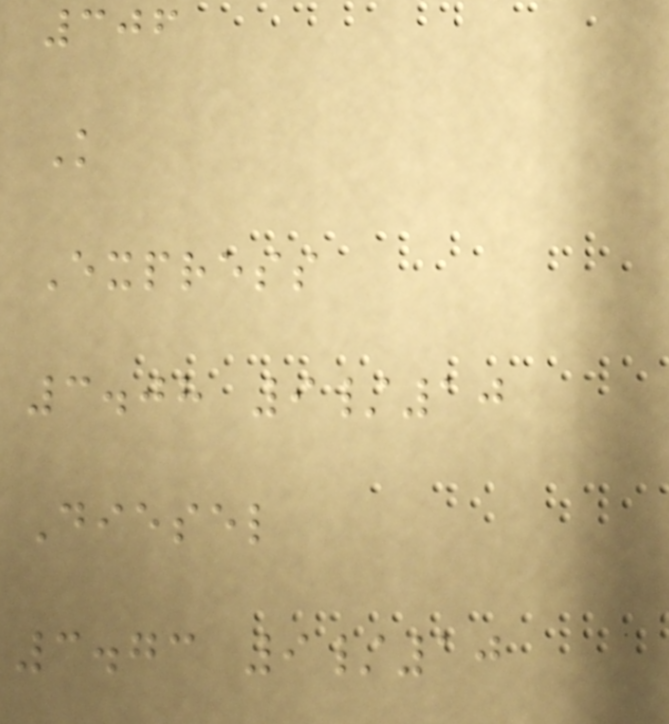306
K
Express
3.08 9/10
Diesel
3.73 9/10
